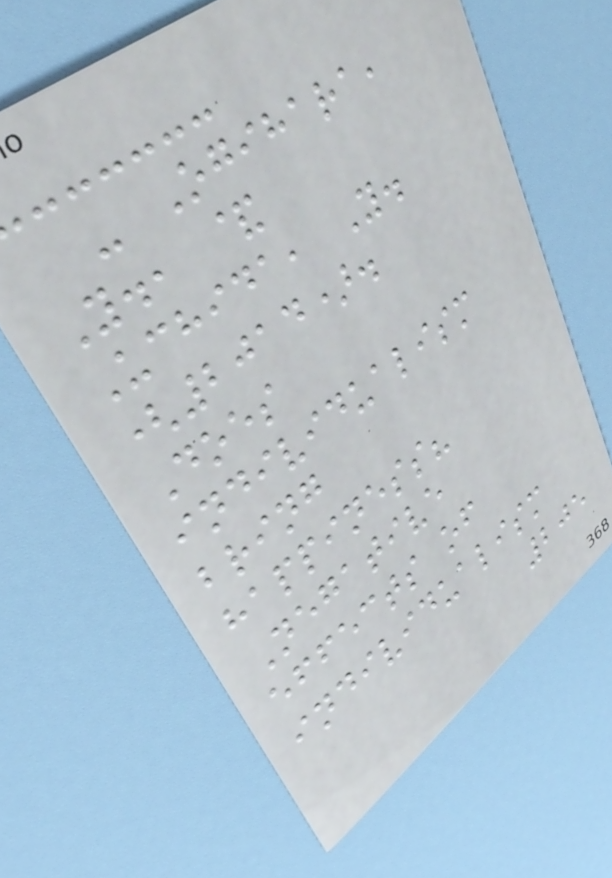- Ogihara,
Y., &
Uchida, Y.
(2014).
Does
individualism
bring
happiness?
Negative
effects of
individualism
205
